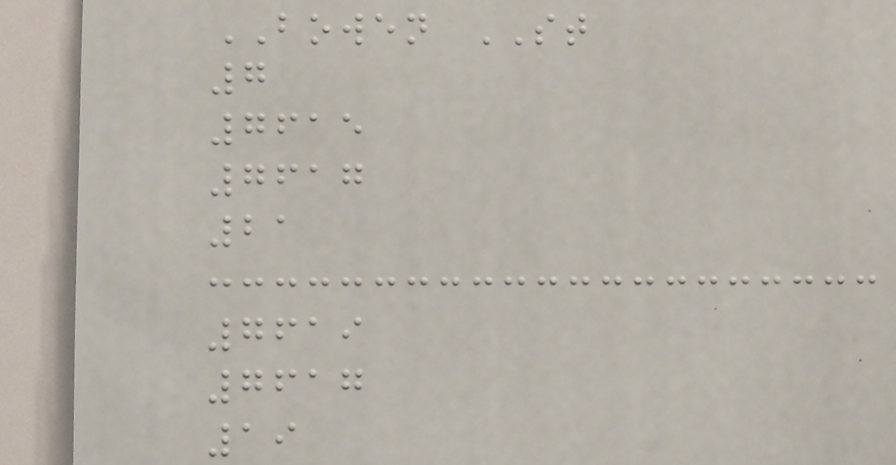BOWEN ST
7
7615
7617
21
7619
7617
19
